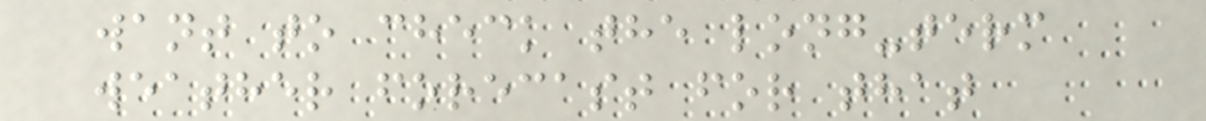want to check the long-term
weather forecast for that
